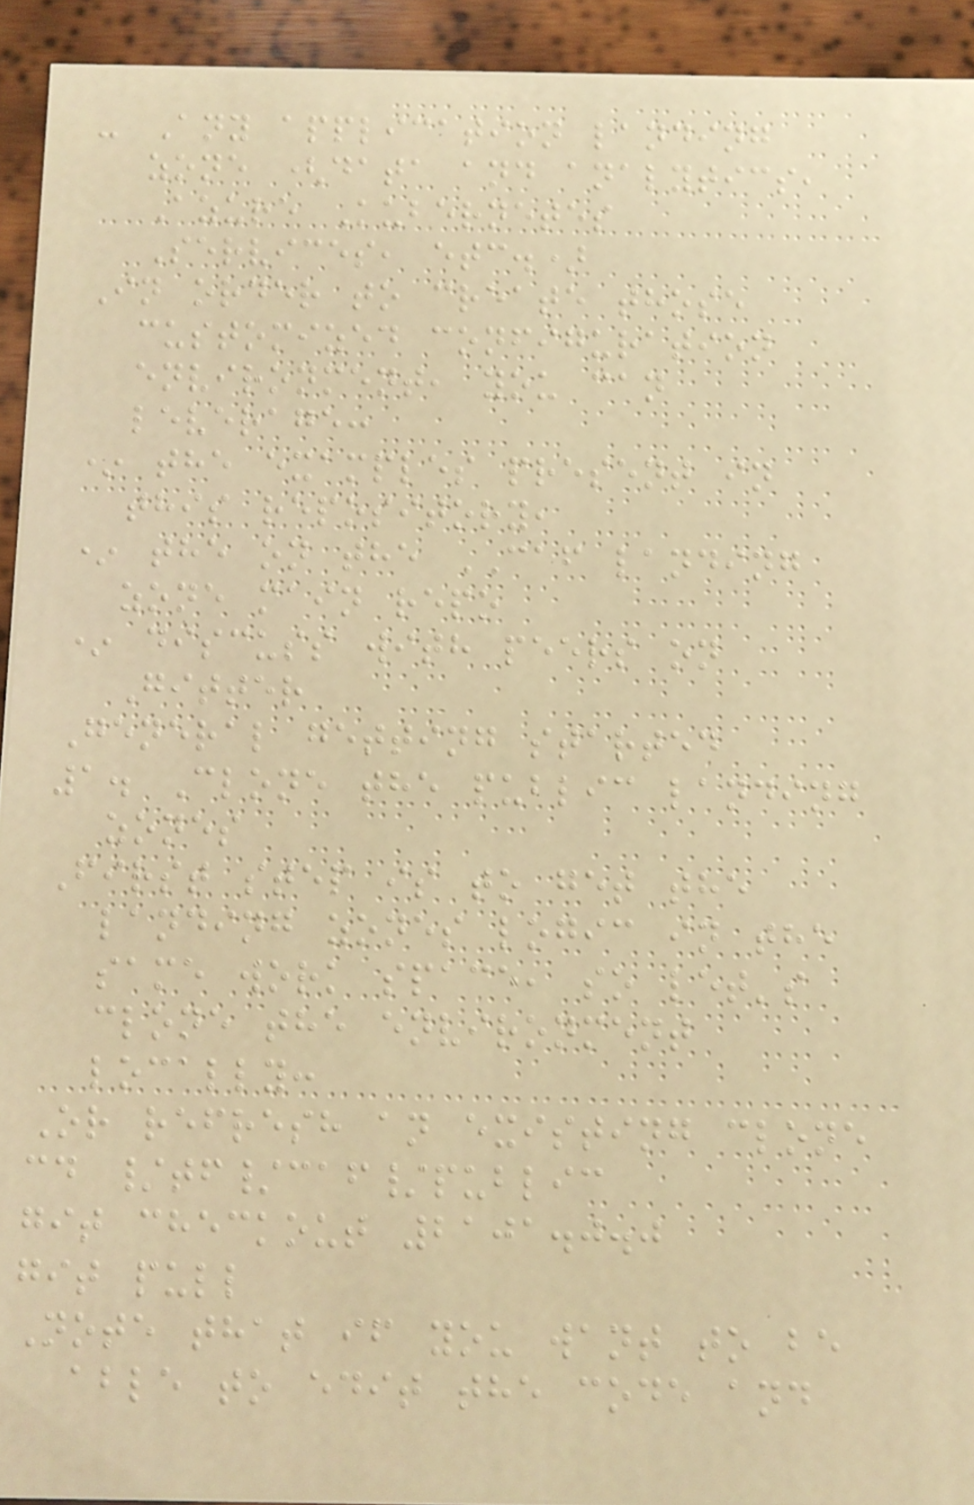- Any application landing
zone (data and analytics,
Azure Kubernetes
Services, etc.)
In order to create those
customized configuration
environment, you can
leverage:
* the examples present in
this repository,
* the on the CAF landing
zone main repo
* discuss with peers on
Gitter
General getting started
1. Clone the public landing
zones
First step is to get the
landing zones logic in the
same work space, so let's
clone the environment
locally:
Or refresh an existing clone
cd /tf/caf/public
git checkout 2101.0.0
git pull
Note that if you want to be
able to edit the code and
